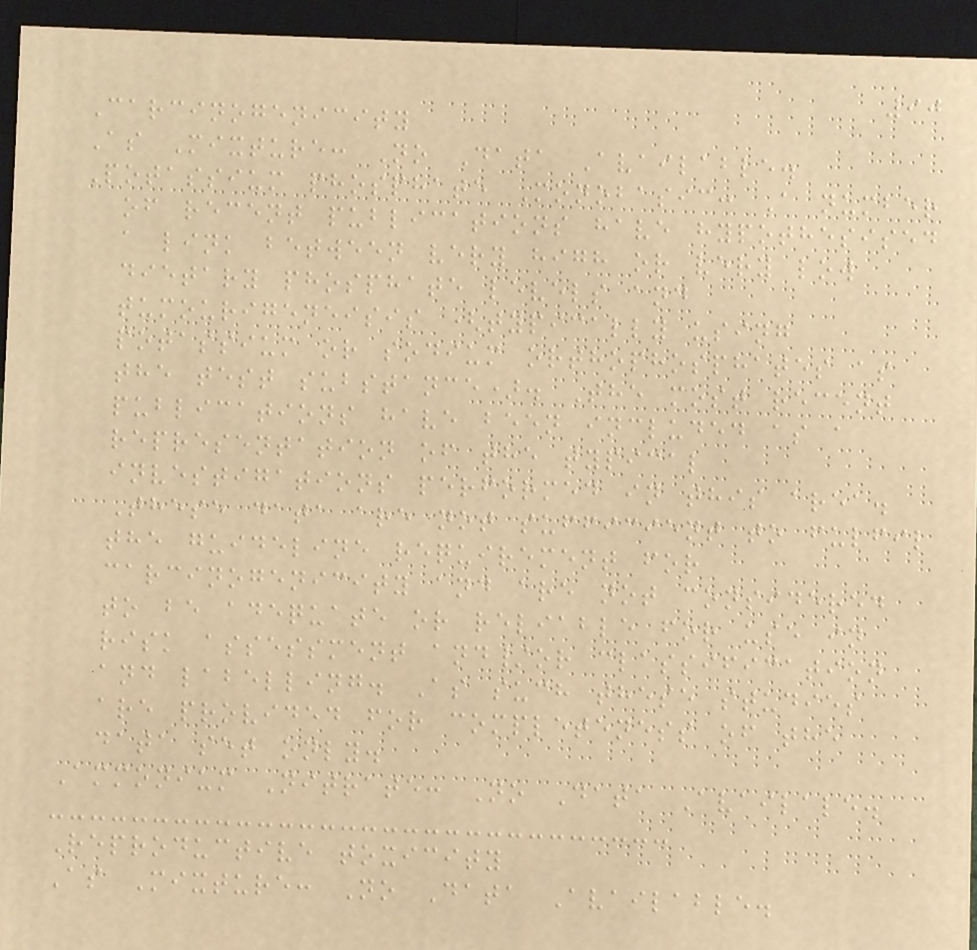90
Carcinogenicity
As Mixture: No Data Available.
Potassium phosphate Monobasic: A number
of recent publications have hypothesised
a link between very high or very low
dietary phosphate levels and
tumourigeneisis (typically using
potassium or sodium orthophosphates as
the test substance). The most recent
publications have been included as a
representation of the typical
investigations performed in this area.
These data are not sufficient to fulfil
the guideline requirement for
carcinogenicity and are not considered
to be adequate or reliable for use in
risk assessment and/or classification
and labelling. As such these studies
are provided for completeness of the
data set only.
Ammonium Nitrate: No Data Availale.
Reproductive toxicity
As Mixture: No Data Available.
